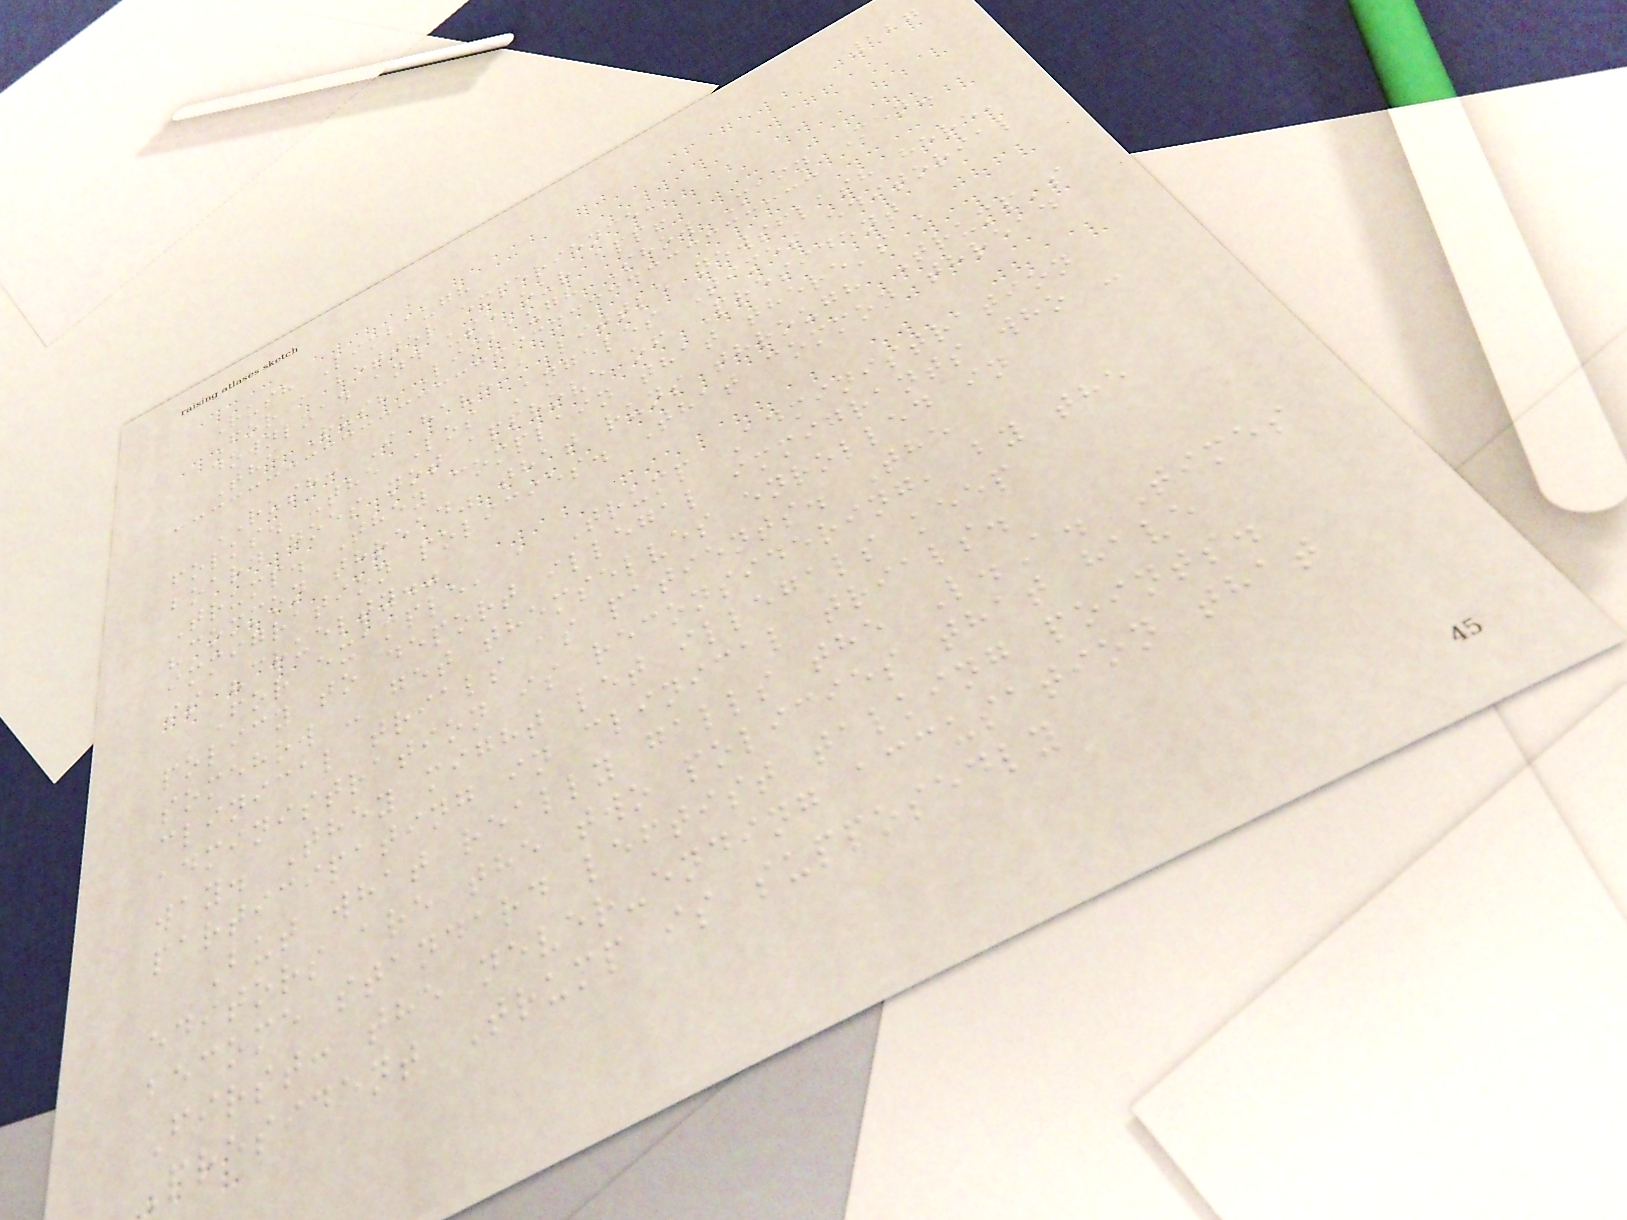127
Rush Limbaugh
For a better experience,
download and use our app!
The Rush Limbaugh Show Main Menu
RUSH: I have a little newsflash here,
folks. The Los Angeles Times editorial
board does not approve of President
Trump. They complain that there's a
"common thread" that runs through Trump's
immigration policies. That common thread
is "cruelty."
For example, a Trump Administration
policy to deport illegal immigrants who -
somehow - get themselves enrolled in
clinical trials as patients. The
administration is reconsidering, by the
way. They might let illegals keep
participating in clinical trials.
But what really galls the L.A. Times
editors are the two policies that have
become standard leftist talking points.
First: the never-ending accusation that
President Trump is supposedly
